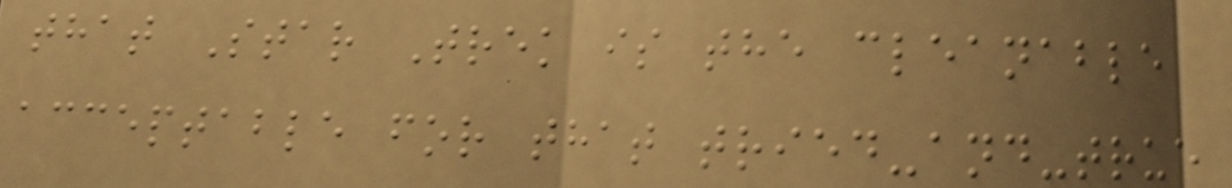that Star Trek is the cleanable
acceptable for that tried-and-true
